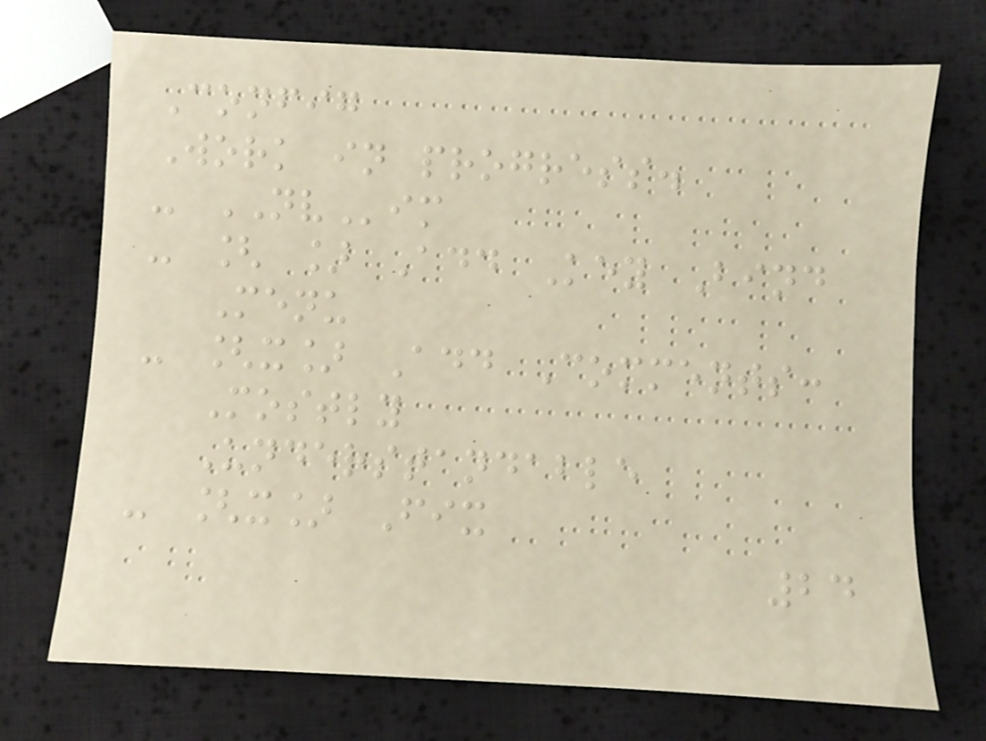Config
Work in progress.
- NVim
- [ ] Add Key Bind
Menu
- [x] Add Comments:
Mostly
Understandable
- [x] Fix
24
